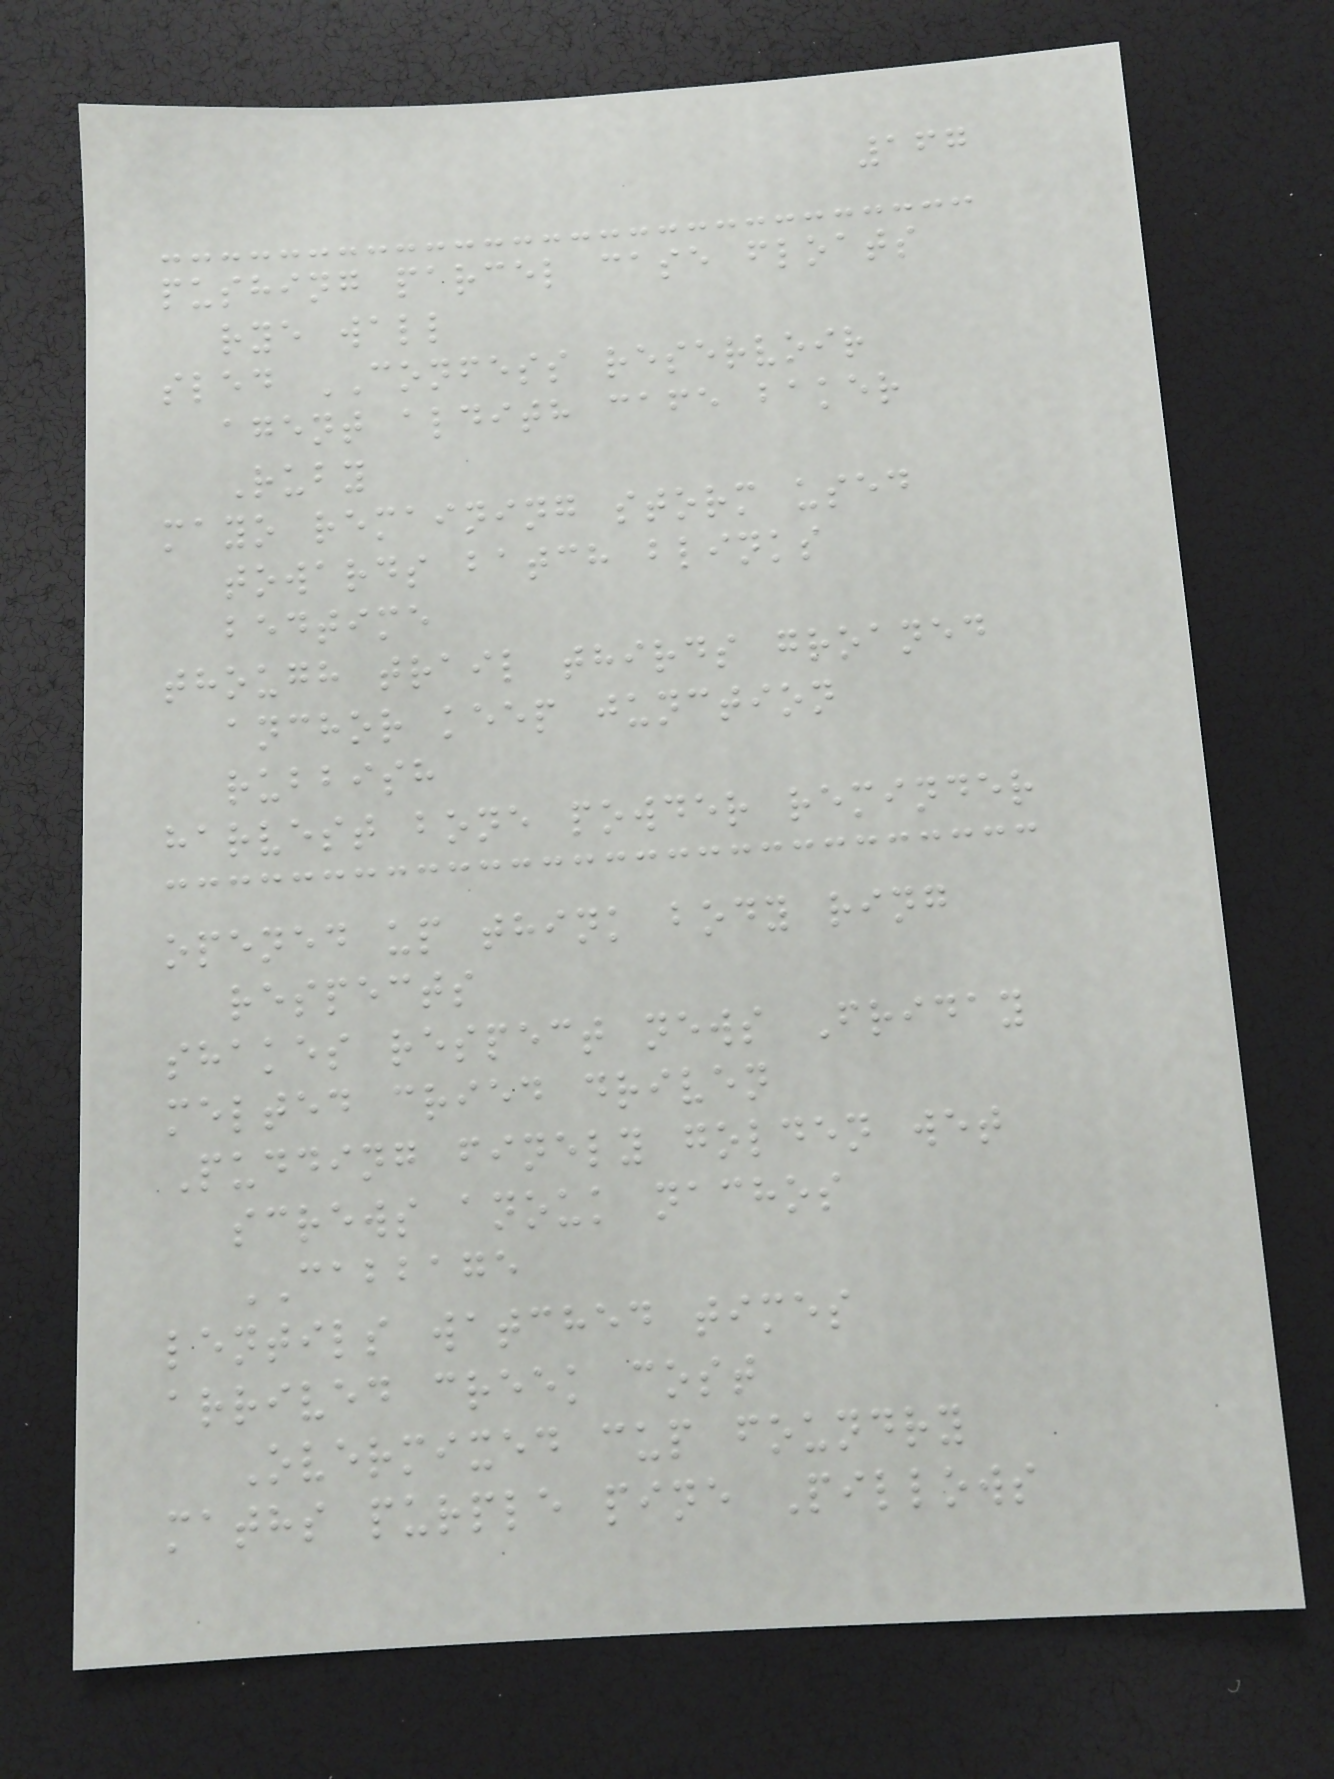167
pushing parcel case floats
rye wall
sled CONFESS reservoir
agent aldith cafe baker
Ruby
mayo remaining storm used
towards batch blinks
bedtime
though trail thirds groaned
anchor keep junction
rubbish
harvest bone powder reminder
opened up think body ring
respects
shakes respect news Friday
melted cried driven
Pudding finely golden wet
screws anouk nachos
CABBAGE
lentils watched times
arrived creek cost
Overmixed cup foundry
maths purple pine Pillows
